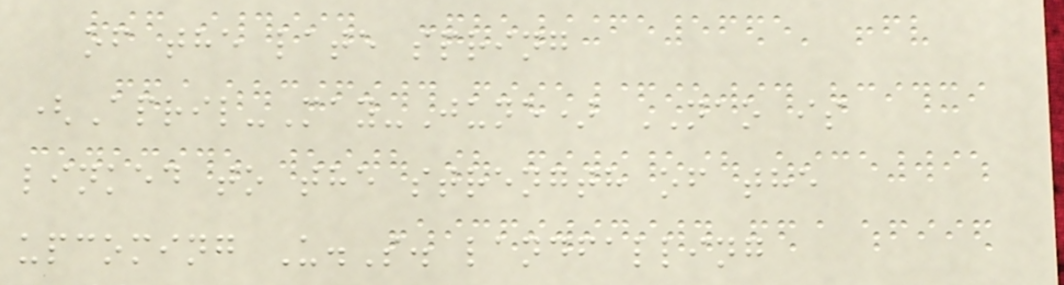of the late spring
(April-May-June) NAO is
linked to the strength of the
upcoming U.S. landfalling
